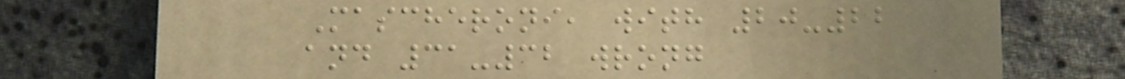Mascheroni, with 20-22
and 31-32 wrong
